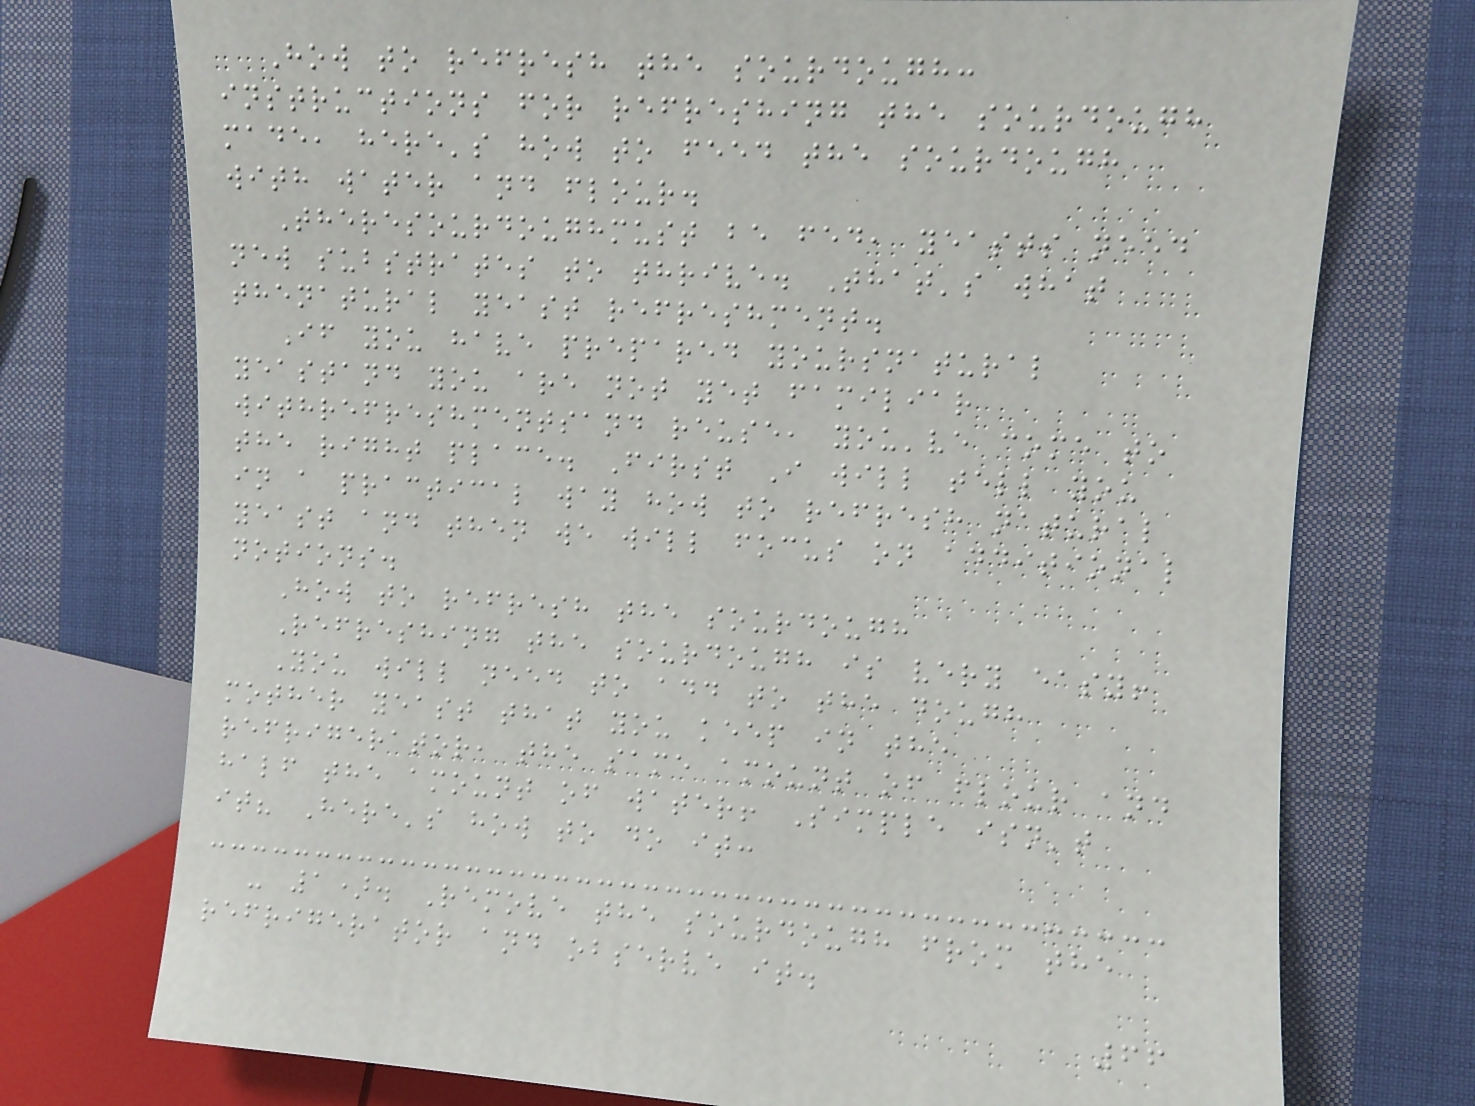How to refresh the sourdough:
instructions for refreshing the sourdough
made, here's how to feed the sourdough
with water and flour.
Theresourdoughmust be fed, yeasts need
new substrates to thrive. That's what
thenatural yeast refreshment.
If you have prepared yoursnatural
yeastand you are not yet familiar
withrefreshmentsand reuse, you've come to
the right place. First I will tell you
in a practical way how to refresh natural
yeast and then we will focus on additional
notions.
How to refresh the sourdough
Refreshing the sourdough is very easy!
You will need to add to the dough
mother yeast that you keep in the
refrigerator, the same amount of flour and
half the amount of water! Simple isn't
it? Here's how to do it:
- 1). Remove the sourdough from the
refrigerator and observe it.
66
